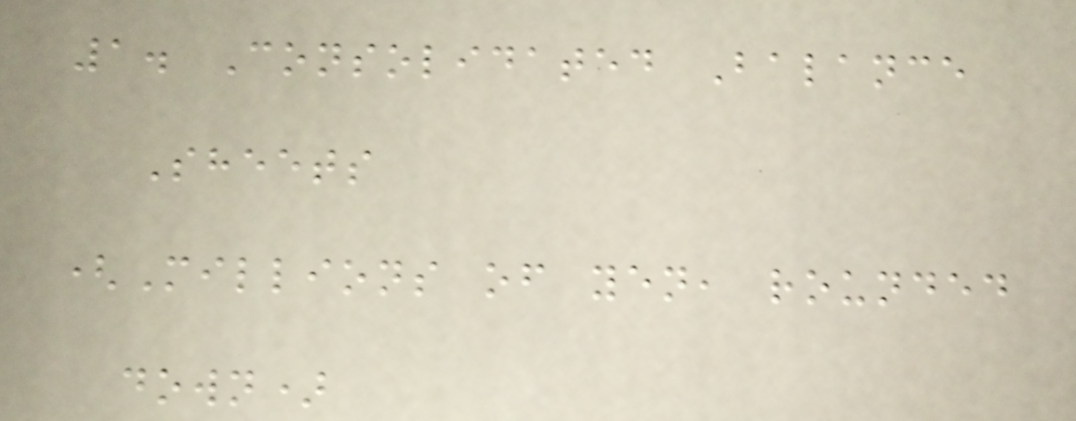1. Consolidated Balance
Sheets
(Millions of yen, rounded
down)
